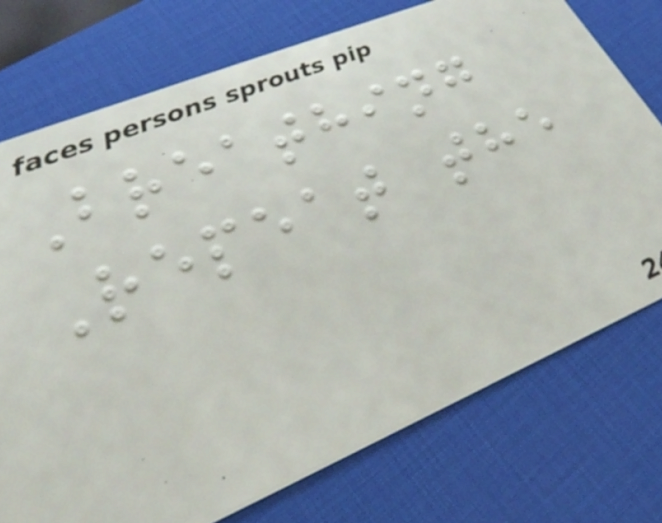Breathing
Repeat the
